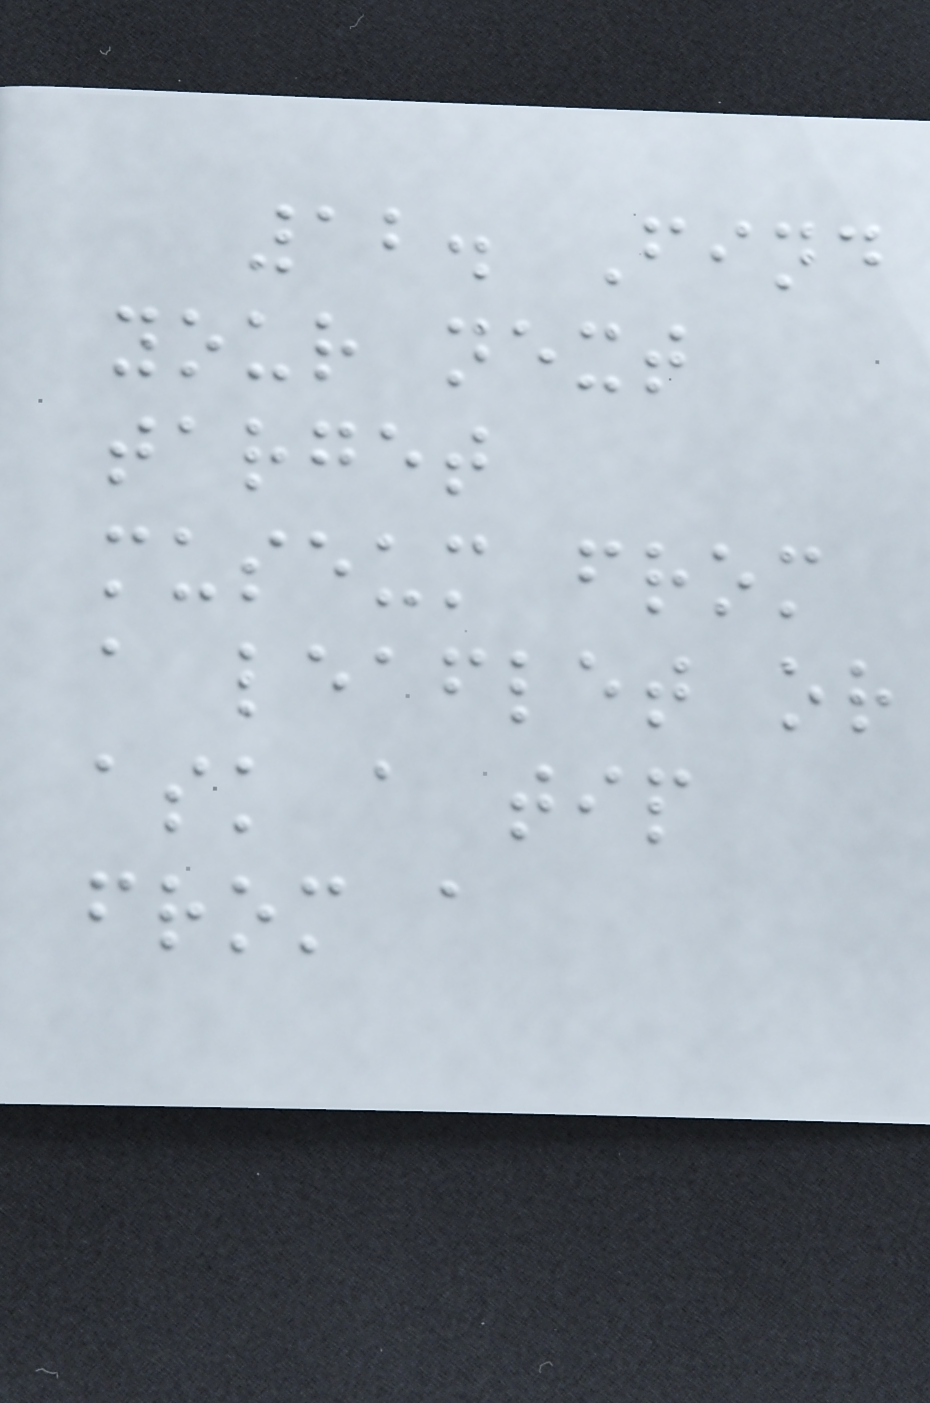12. Find
your next
target
museum from
a leaflet or
ask a tip
from a
